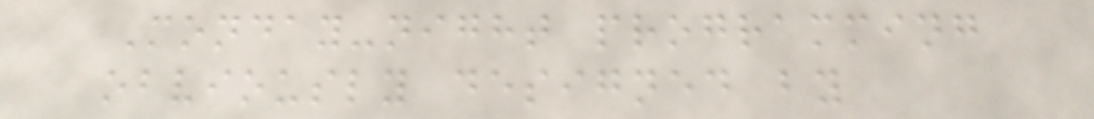Monday-night programming
obviously designed by
